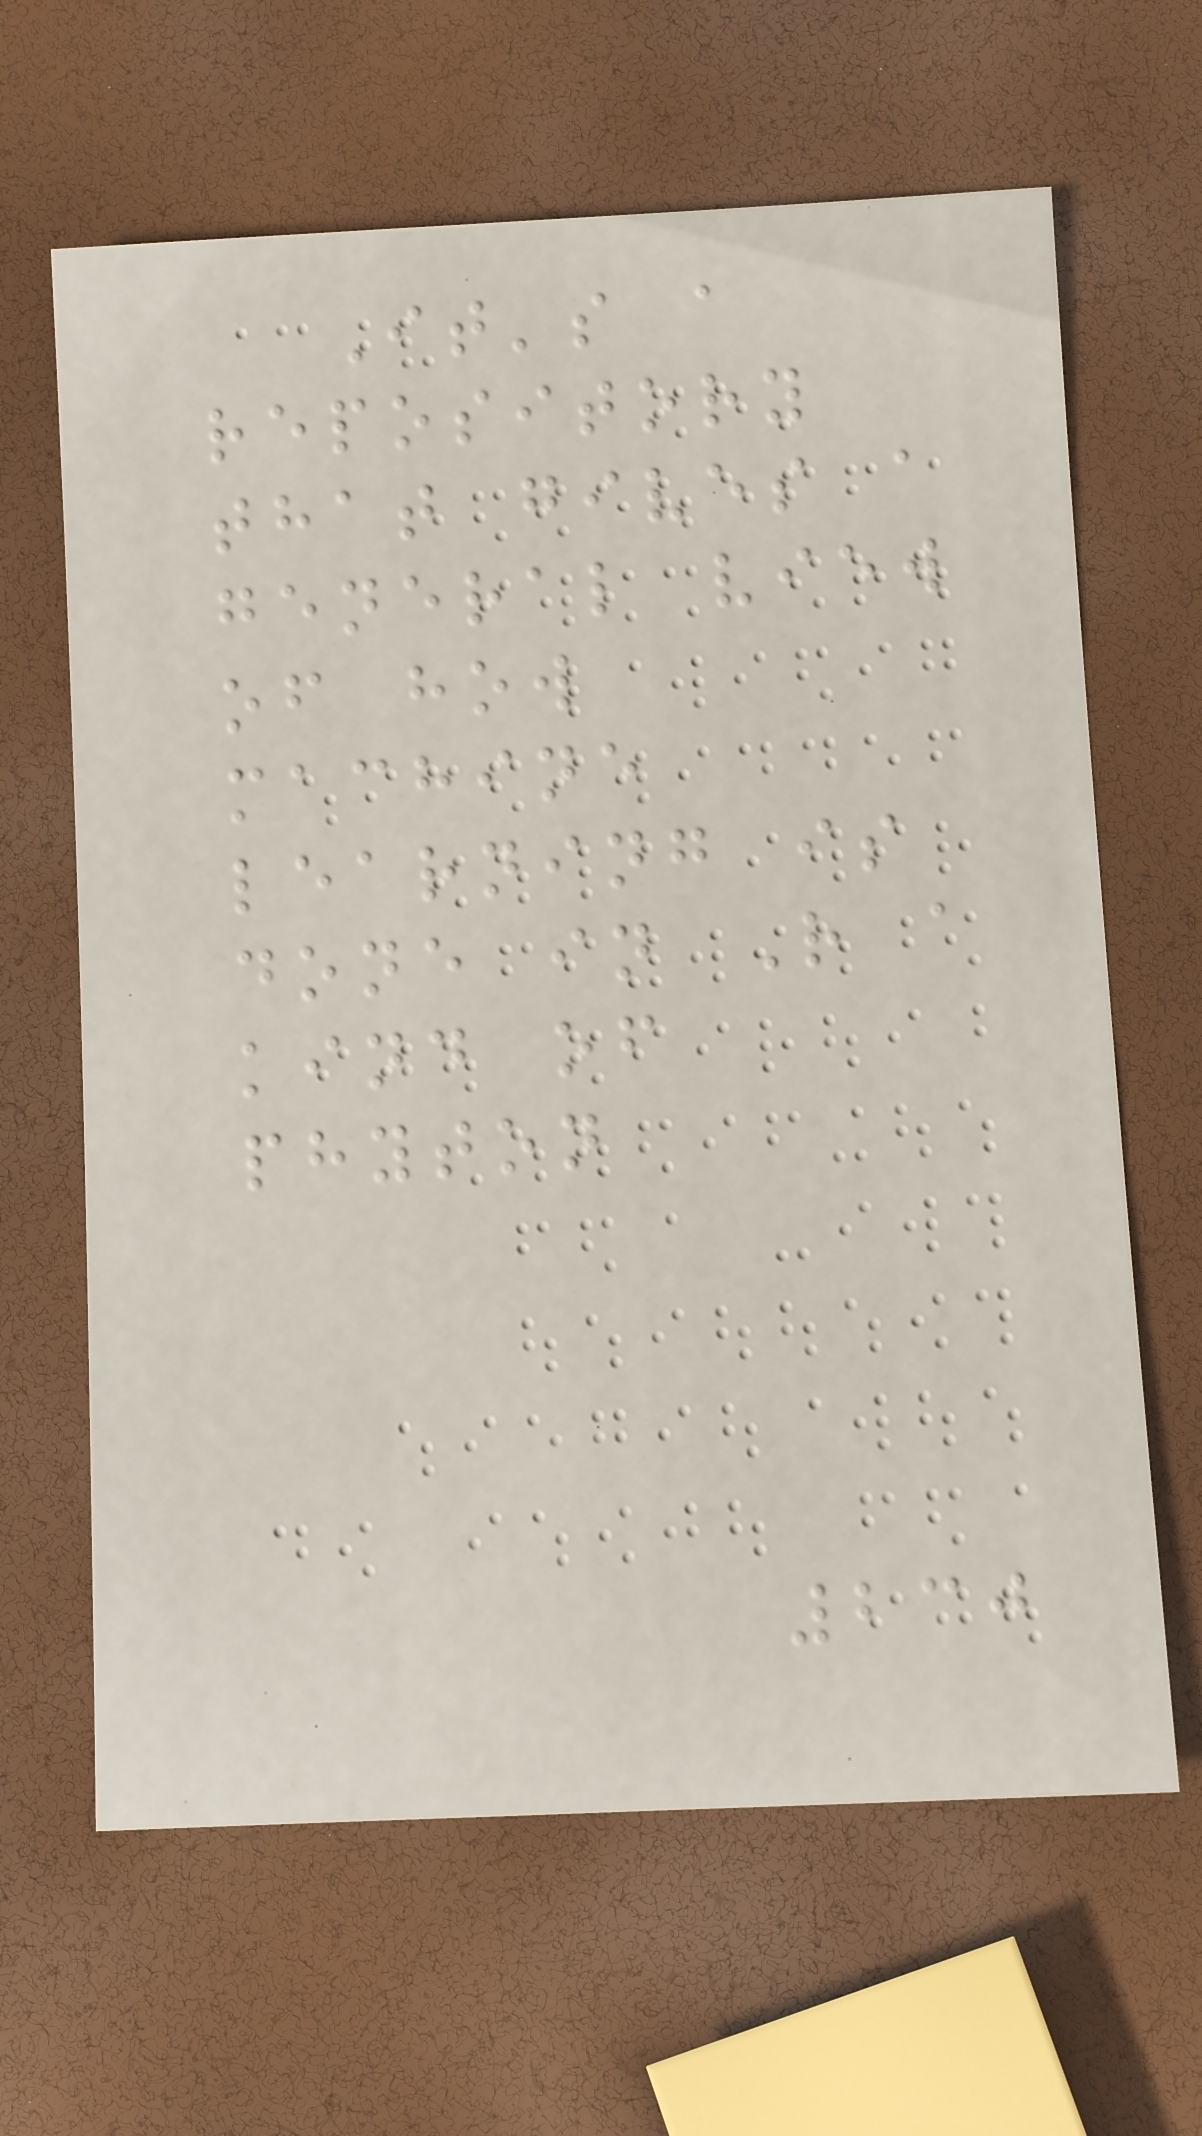It's a
repository
that gives a
general view
of how
machine
learning is
done in R a
kind of
phyton
230
